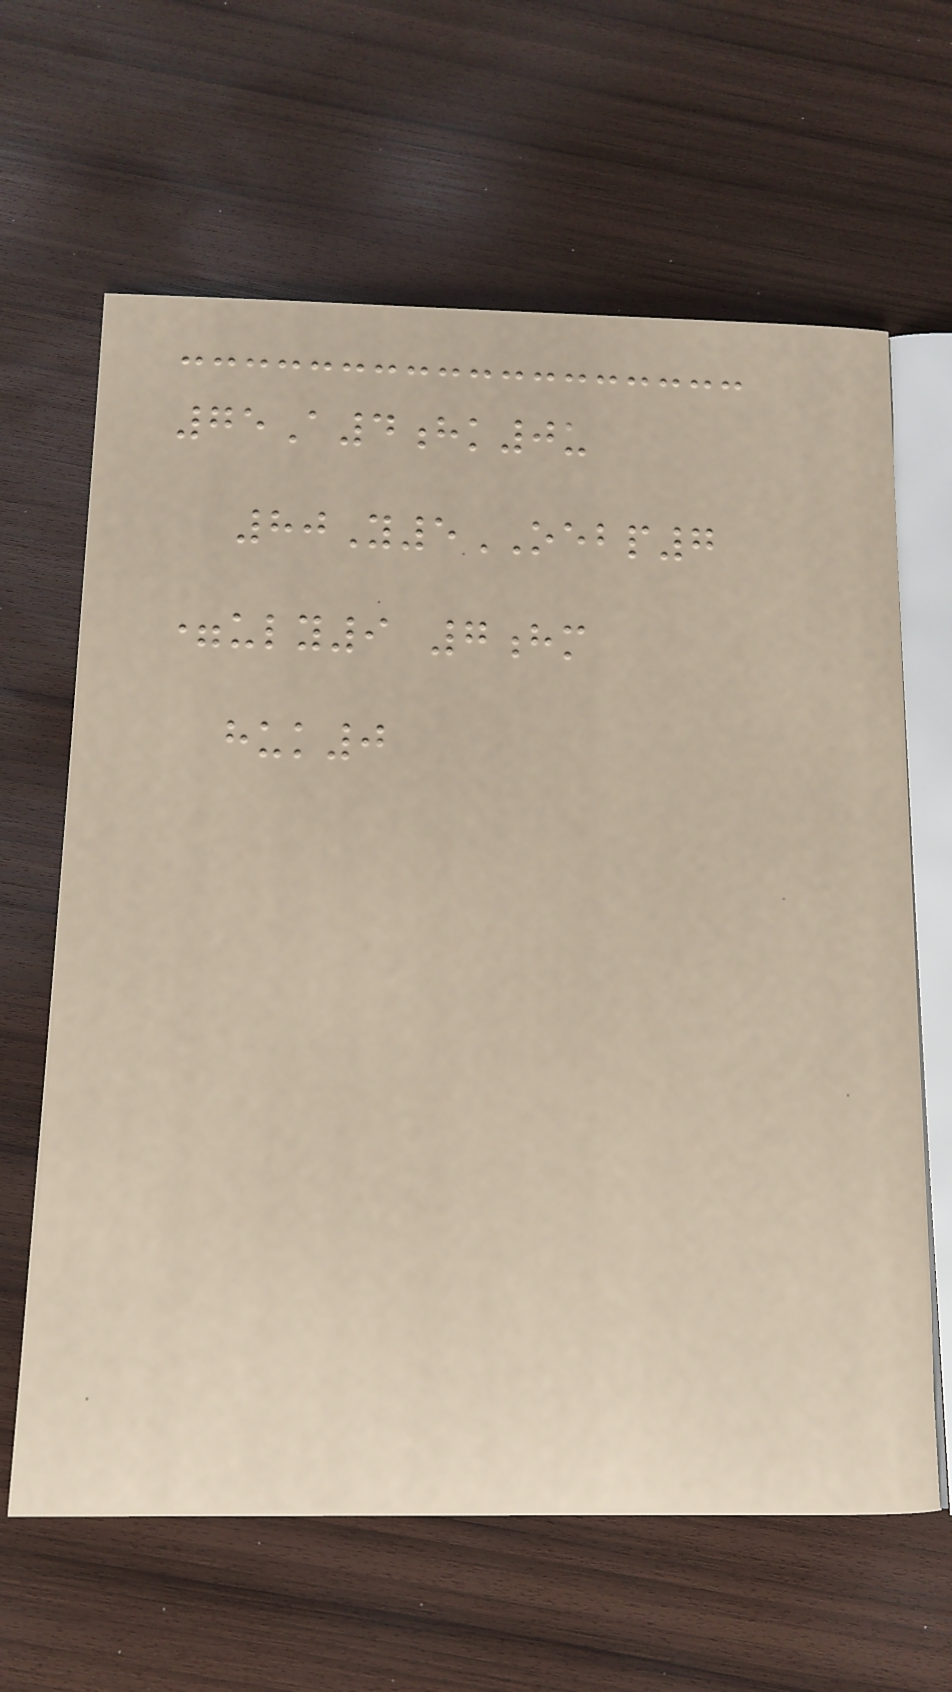75A4hk0u
80Y5OEBP7
=uly9 7hm
huk0
